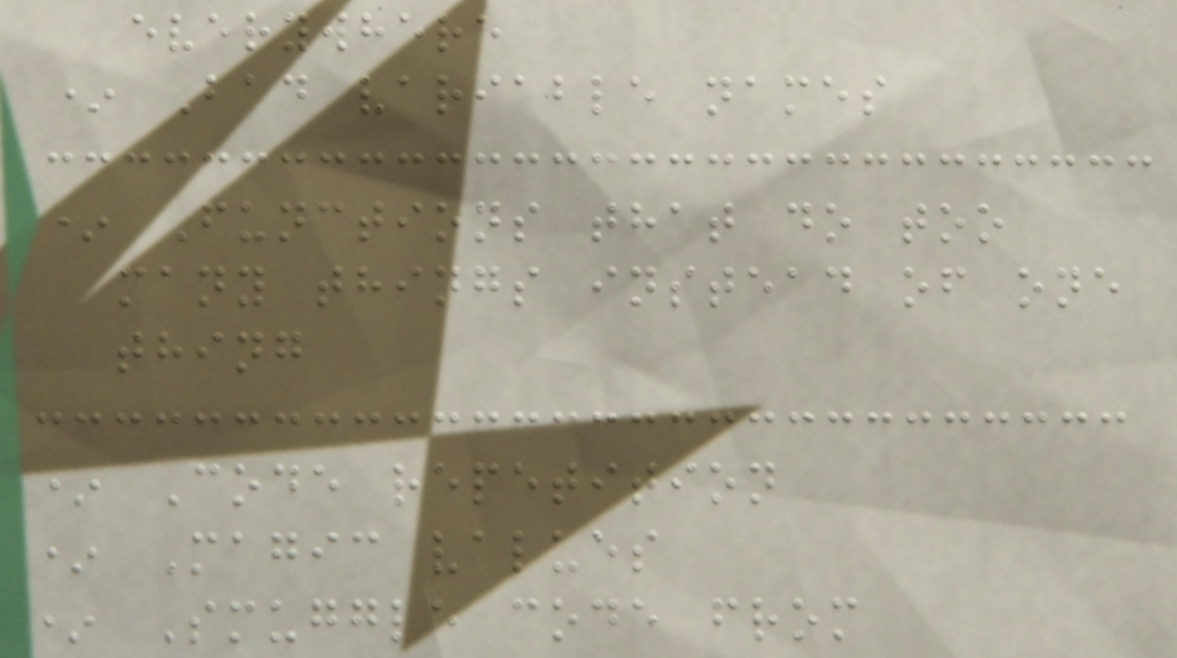everywhere
* Bad variable names
* Functions that do too
many things instead of one
thing
* Code repetition
* Magic values
* Smuggle code from
